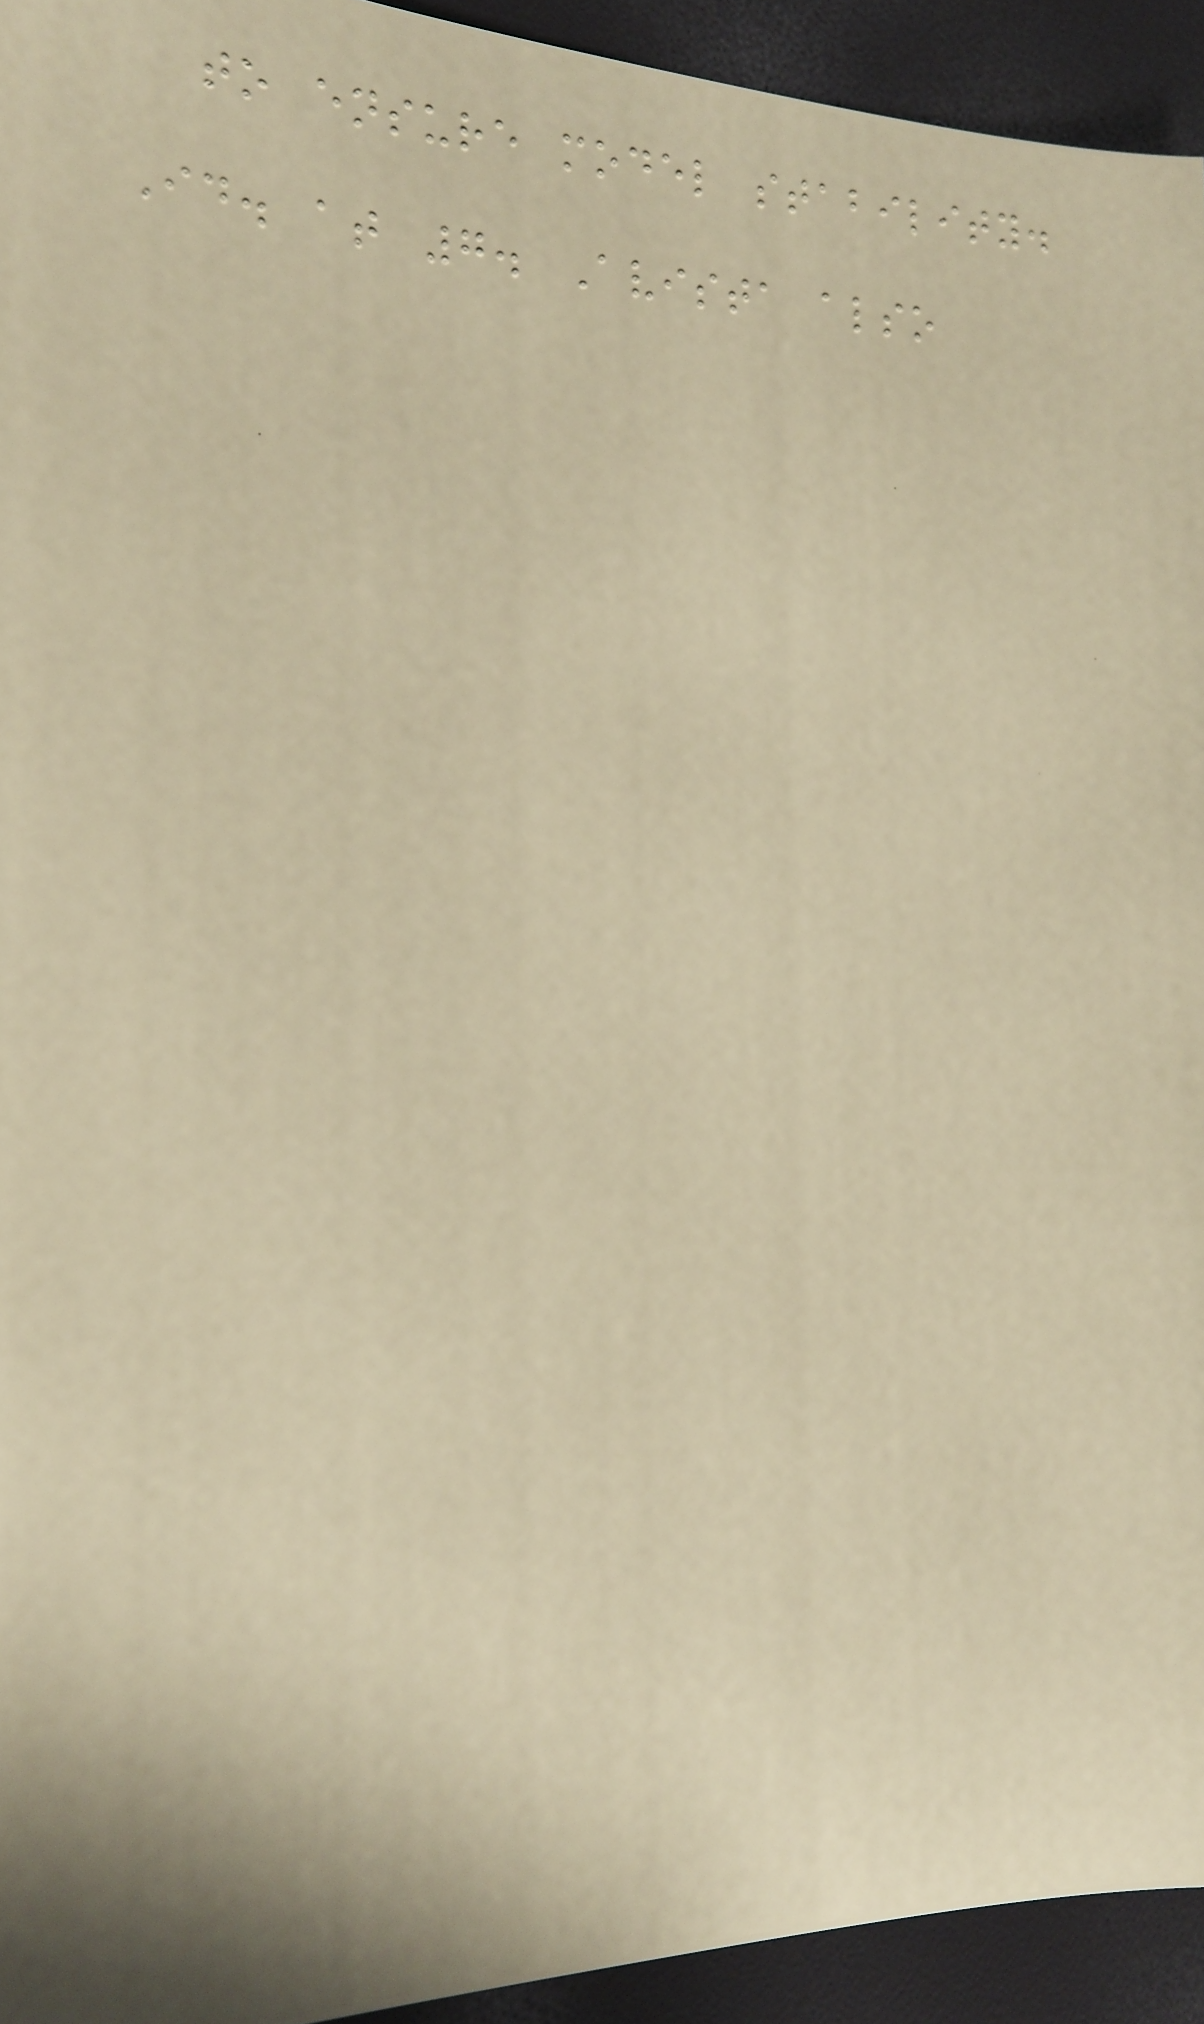to ensure model stability.
Id. at 7. Avista also
